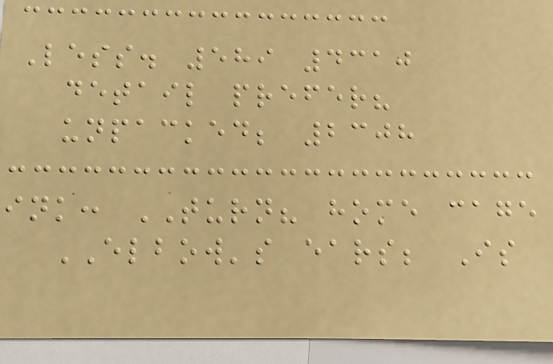Less. 589 4310
detail prefer?
unpacked; 2308
ink: TURN? home cage
ELBOW's ears; Is
